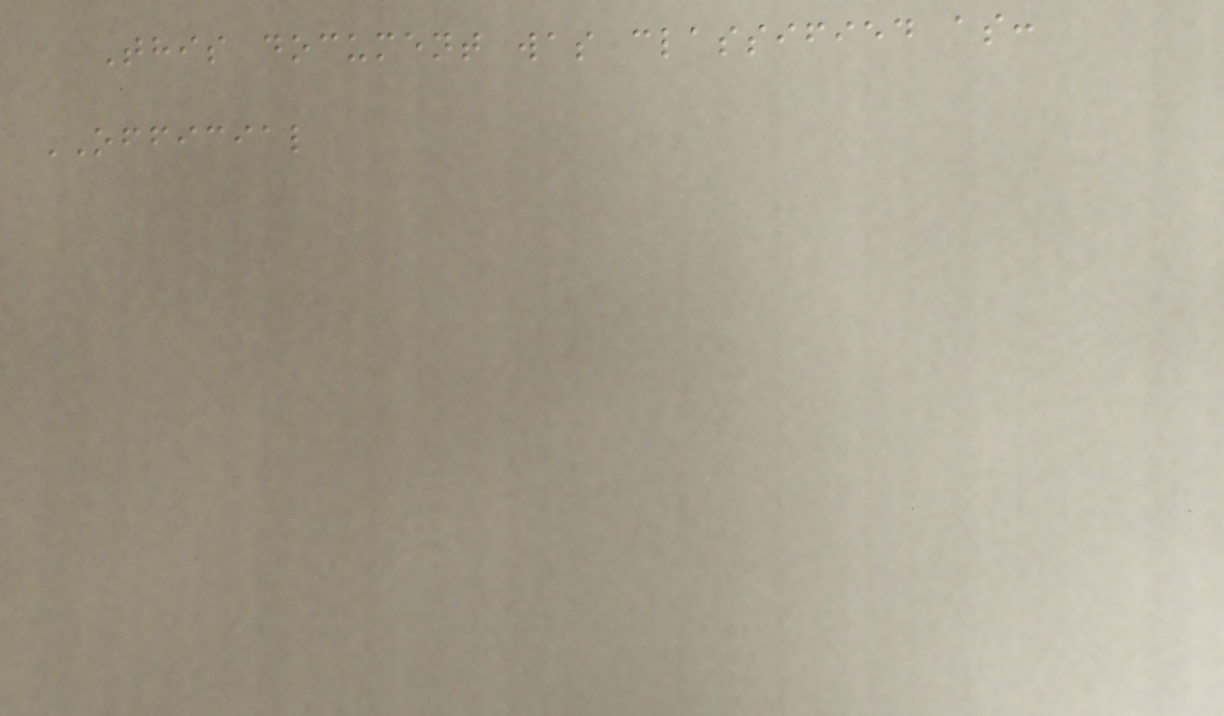This document was classified as:
OFFICIAL
